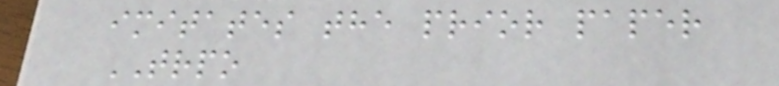imitates the prior paper
TRPO
